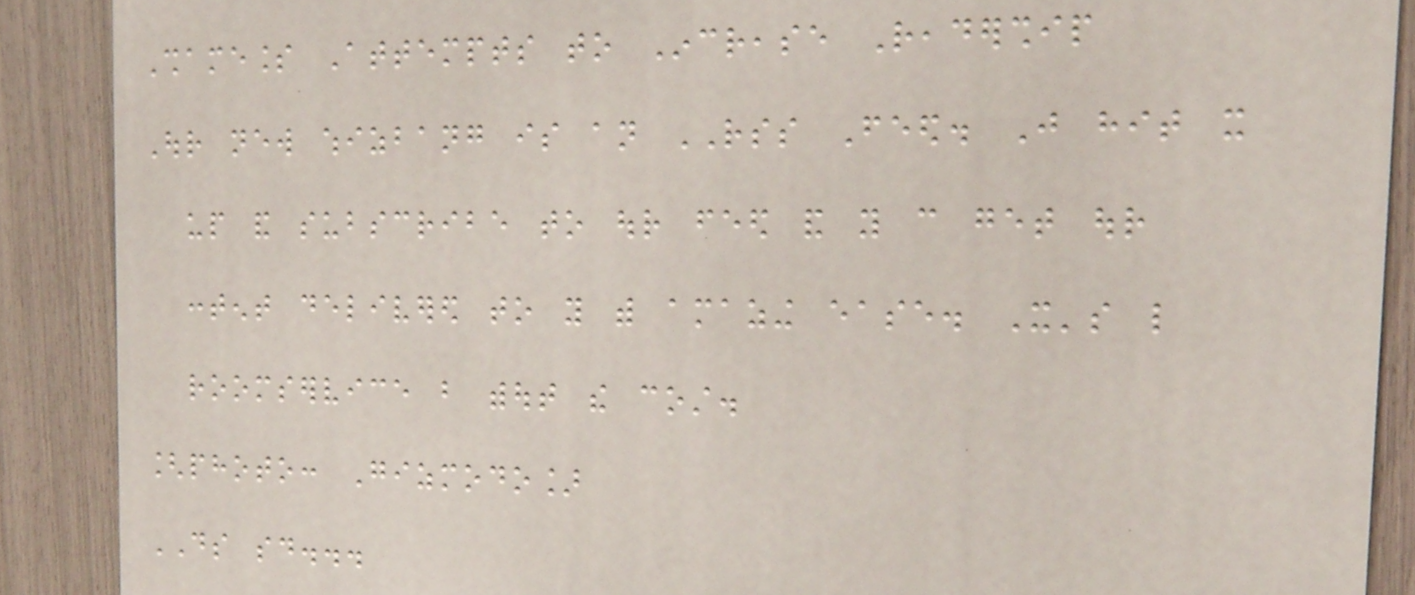Shameless Attempts to Increase Readership
Our new whizbang is an RSS Feed. Just hit it
up and subscribe to our feed and you can get our
content delivered to you with amazing ease. It's like
roomservice but without the cost.
[photo: Gizmodo]
DS said...
